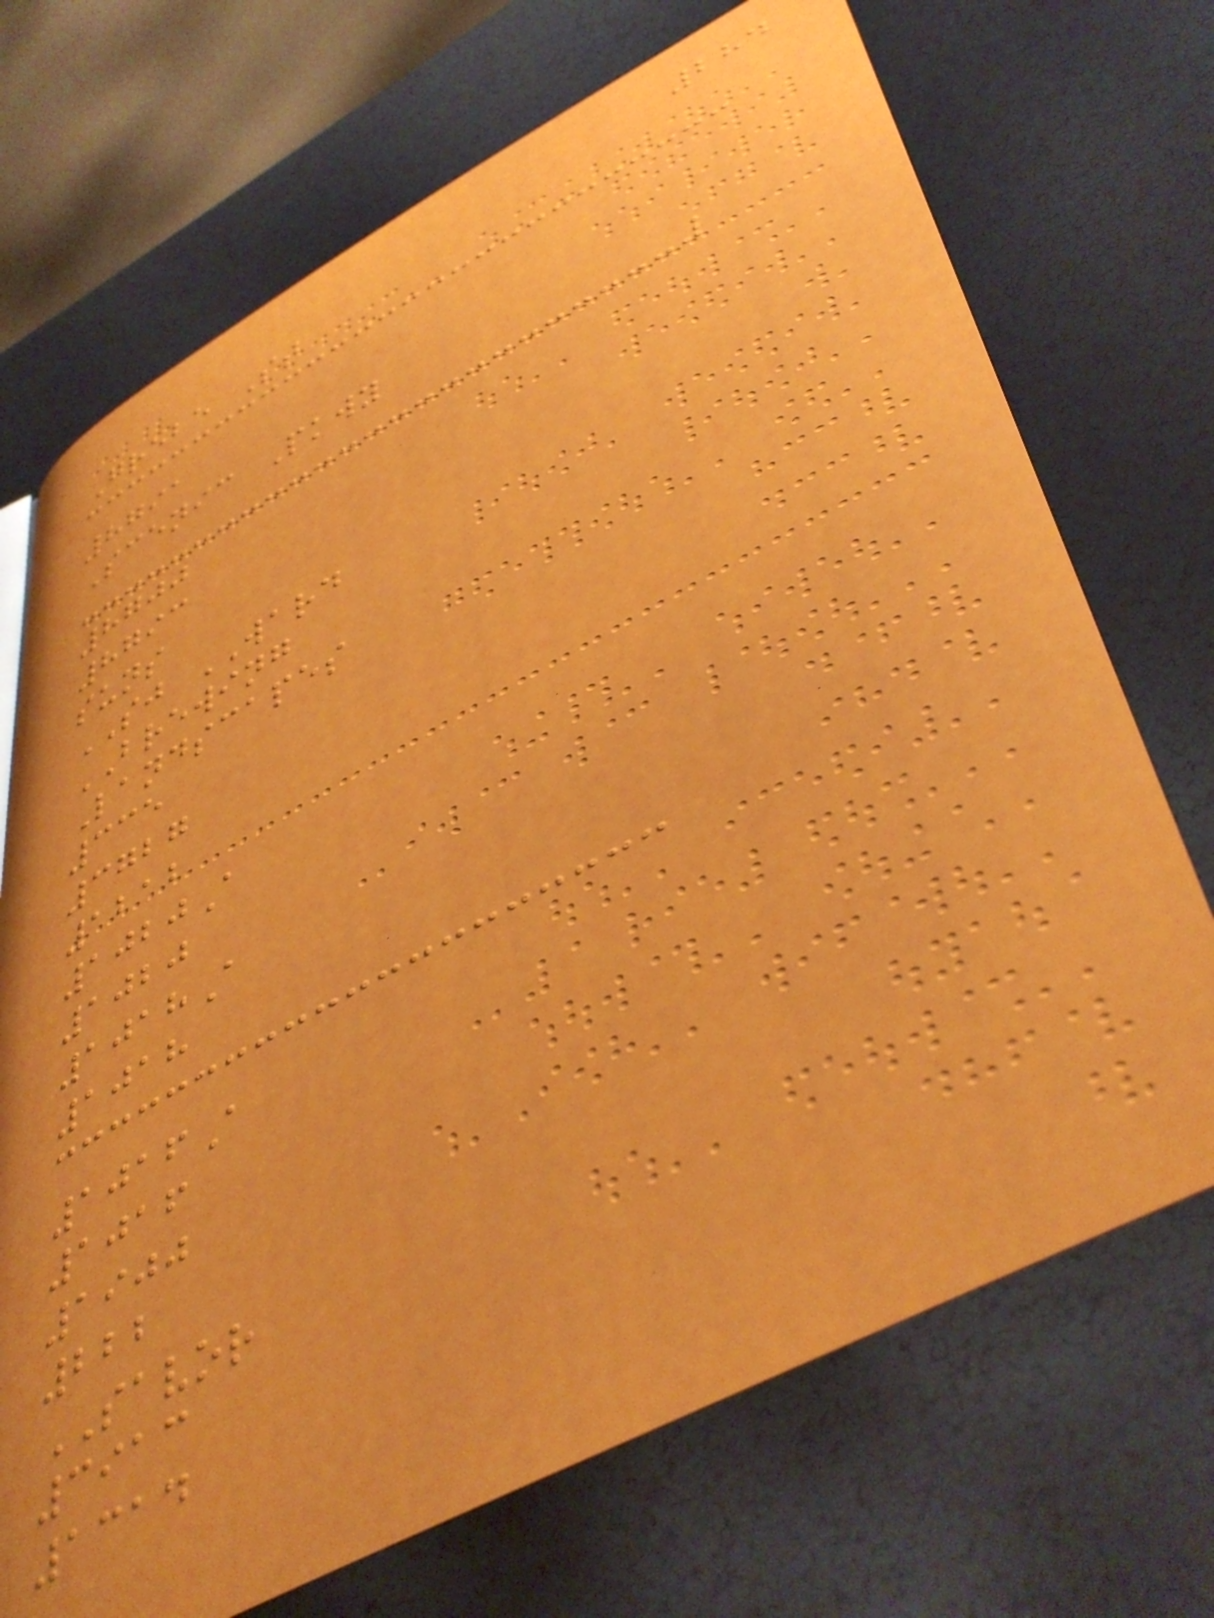284
Grebe St
8791
Scenic Pkwy
8700
8793
suns
SJ WARD
BREWING
Landscapes
335
3727
1212
1020A
1020
1018A
1018
1016A
1016
1900
222
SAVOR
3913
1314
